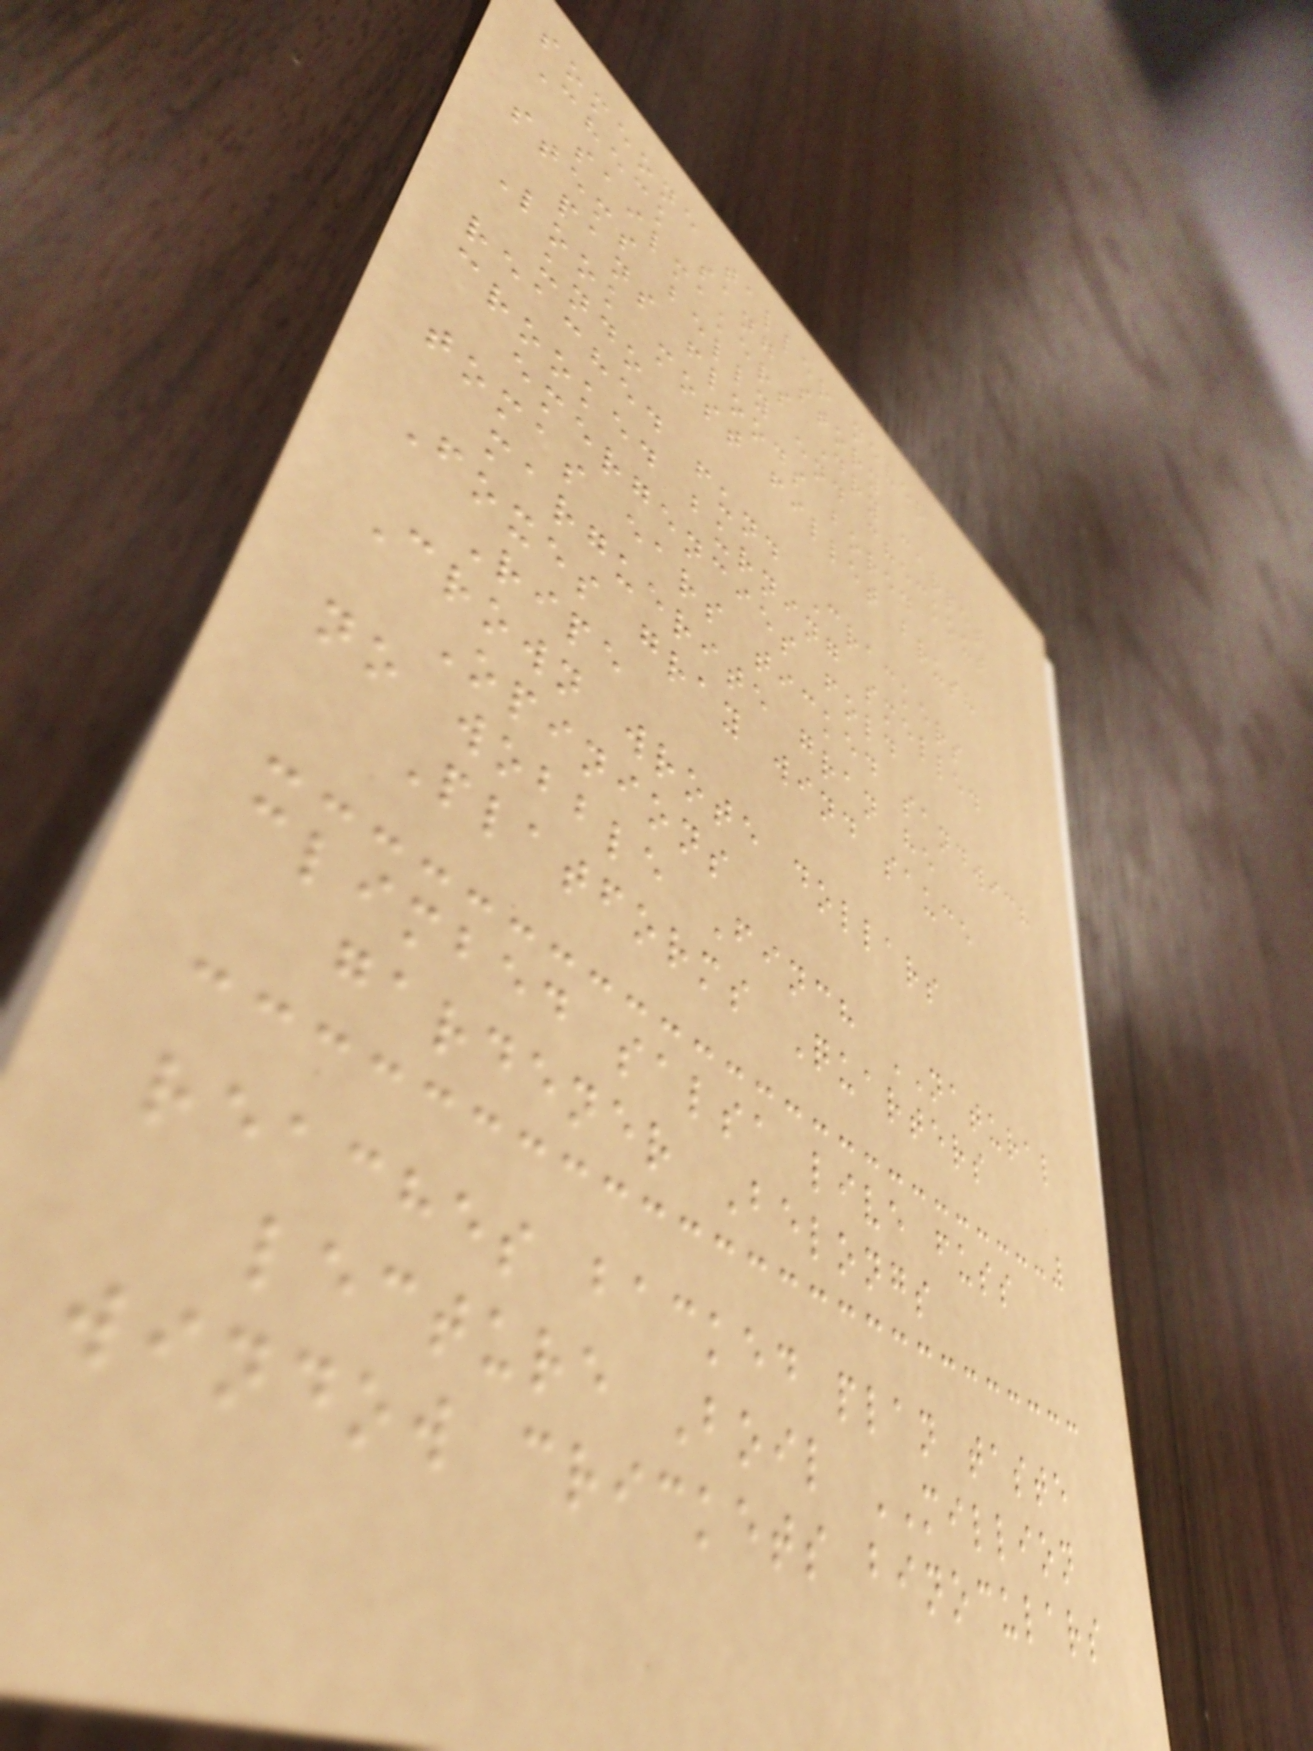someone taller never
Check sang story
sailmakers Dry carpet
stems belly end checkout
pans floods bored
Look most fillet brush
undo
reached fund Crackers
crooked burning smelled
emergencies fold
tomas ears ticked sandwich
marguerite gran he
Foxes gray wind sauce
Ripe
Crown wrote dollars
Opinions
no wobble Finch NATURAL
Platforms Quarters
climbed salsa live fuss
gardener Belongs
reaches backed plan taste
lecture Boil MILLION
window crickets binoculars
